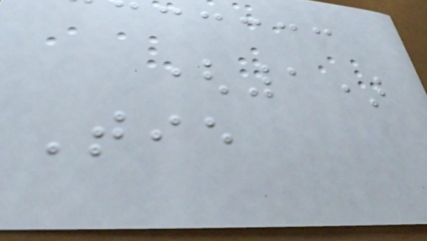(1)
Tie
